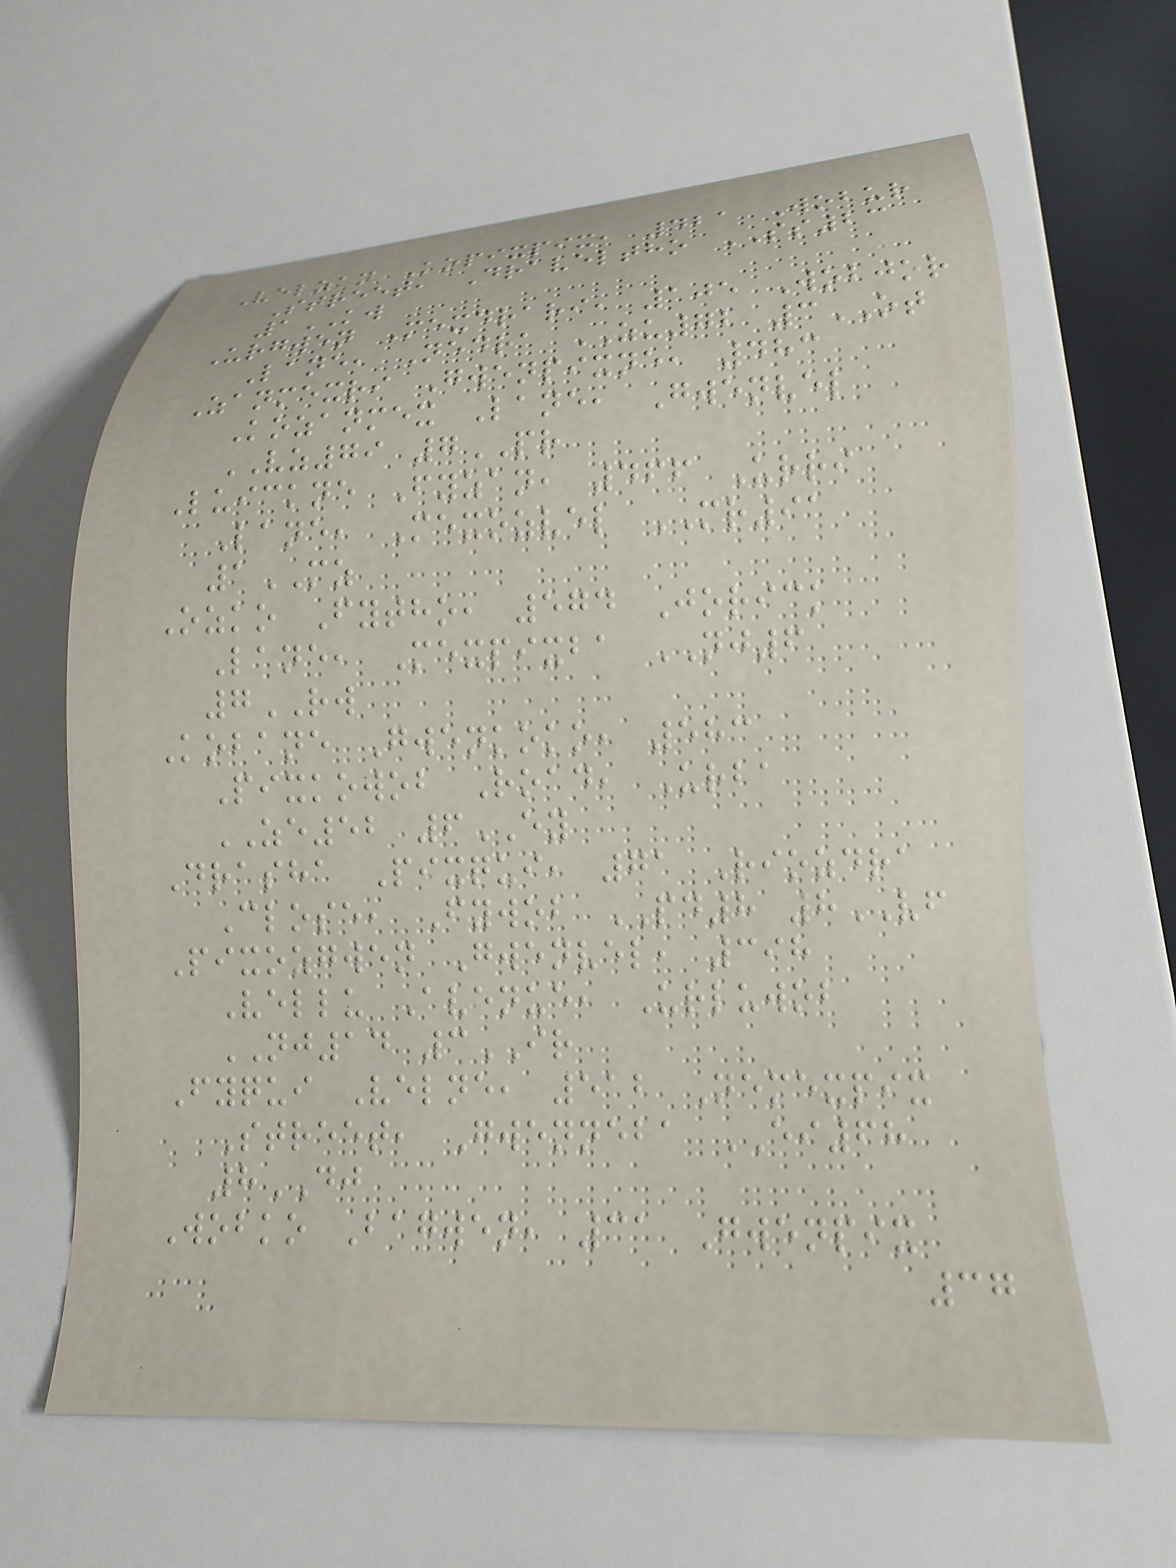Velzan Kopixpix, 421 Wobur
Street, Draveltho SS23
1KW
Urgwen Mexdrari, 105 Wobjor
Lane, Nedra ZU72 3OT
Zanmexri Gwenpixne, 483
Kozanmex Lane, Gwenvel
VZ79 7PR
Luickne Fyzan, 466 Urri
Lane, Mexozvel MR91
1MZ
Ozko Fytho, 574 Jorick
Lane, Mexpixba NJ6
7RW
Kobane Gwenkoko, 583
Pixkowob Road, Urba
ZE52 6EY
Drasha Pixqui, 71 Riozdra
Close, Fywob PD8 8VF
Pixozgwen Gwenvel, 398
Vellu Avenue, Urluwob
NJ14 3IR
Fyqui Velne, 512 Nemexpix
Street, Gwenneba EI68
8DJ
Wobko Bagwen, 31 Gwenpix
37
